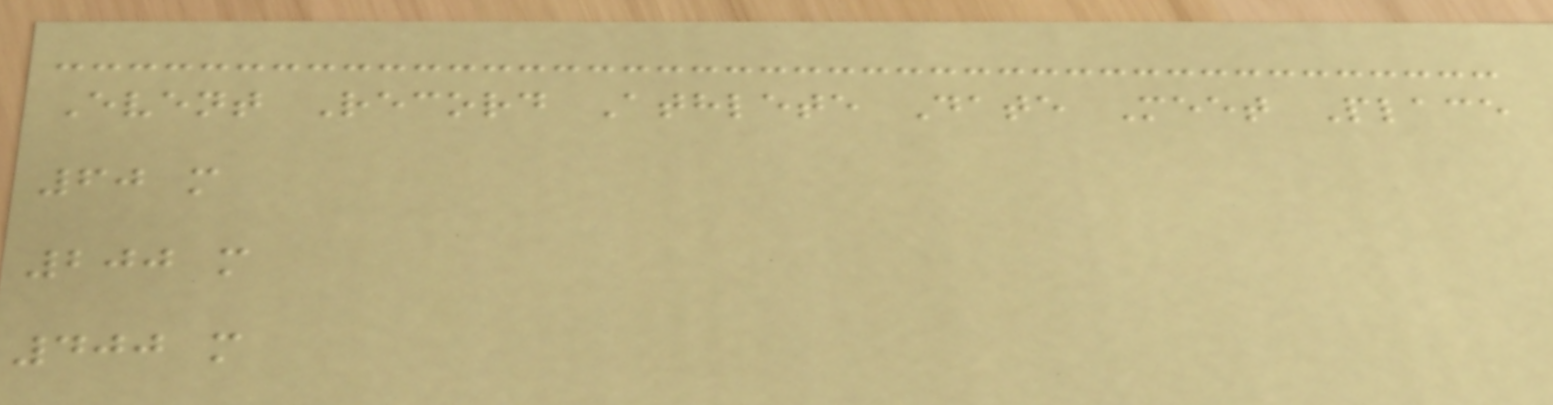Event Record Athlete Date Meet Place
60 m
200 m
400 m
